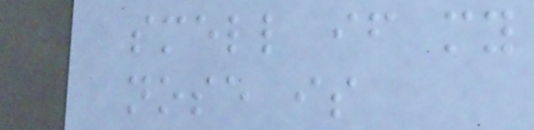smell if my
nose is
